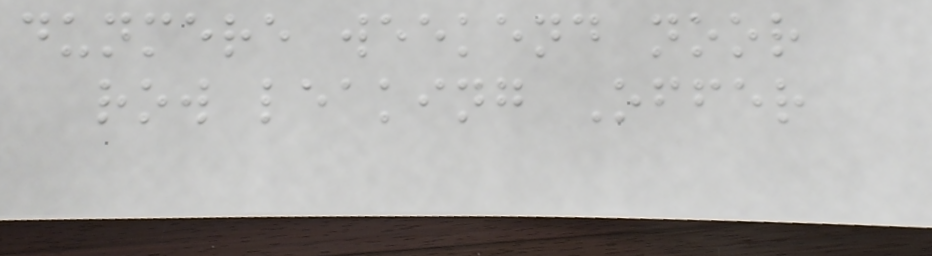dunmere weekend noor
row leaking Offer
